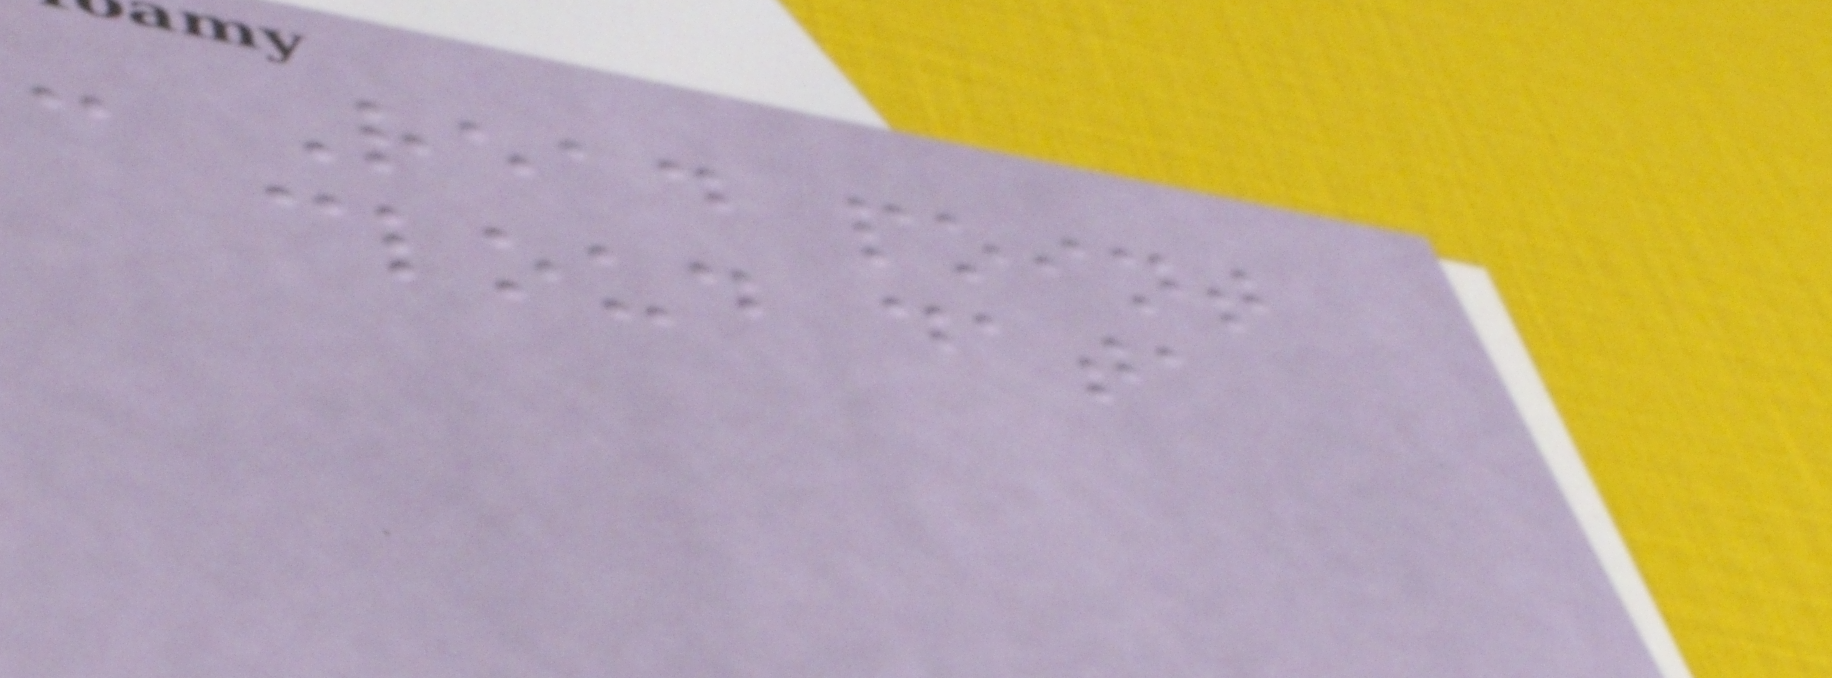- Read point
cloud data
